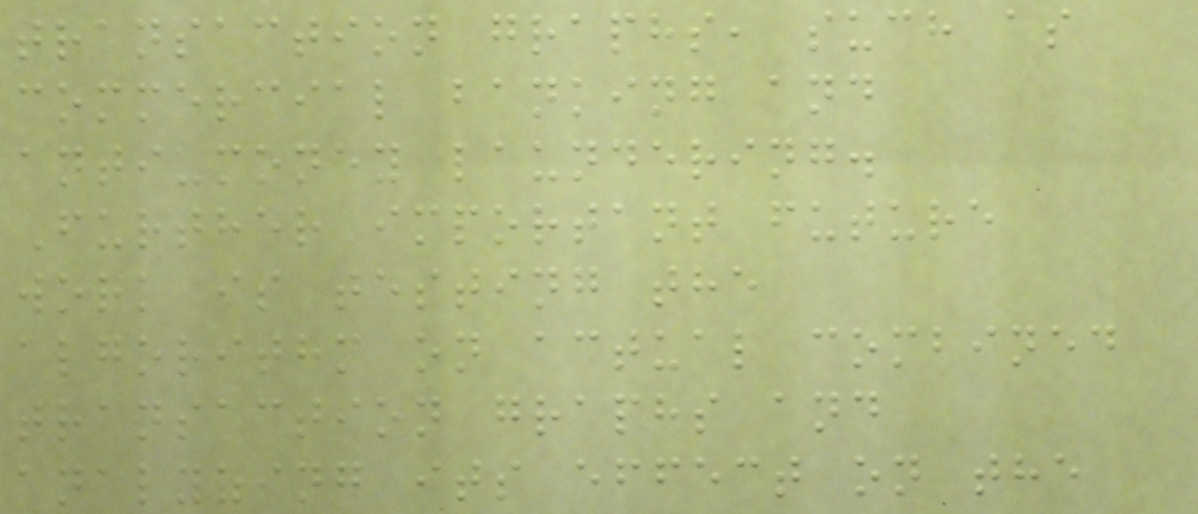transaction graphs, such as
commercial banking and
anti-money laundering.
Further important future
work is testing the
algorithm on actual combined
transaction graphs and
analyzing its effect on the
